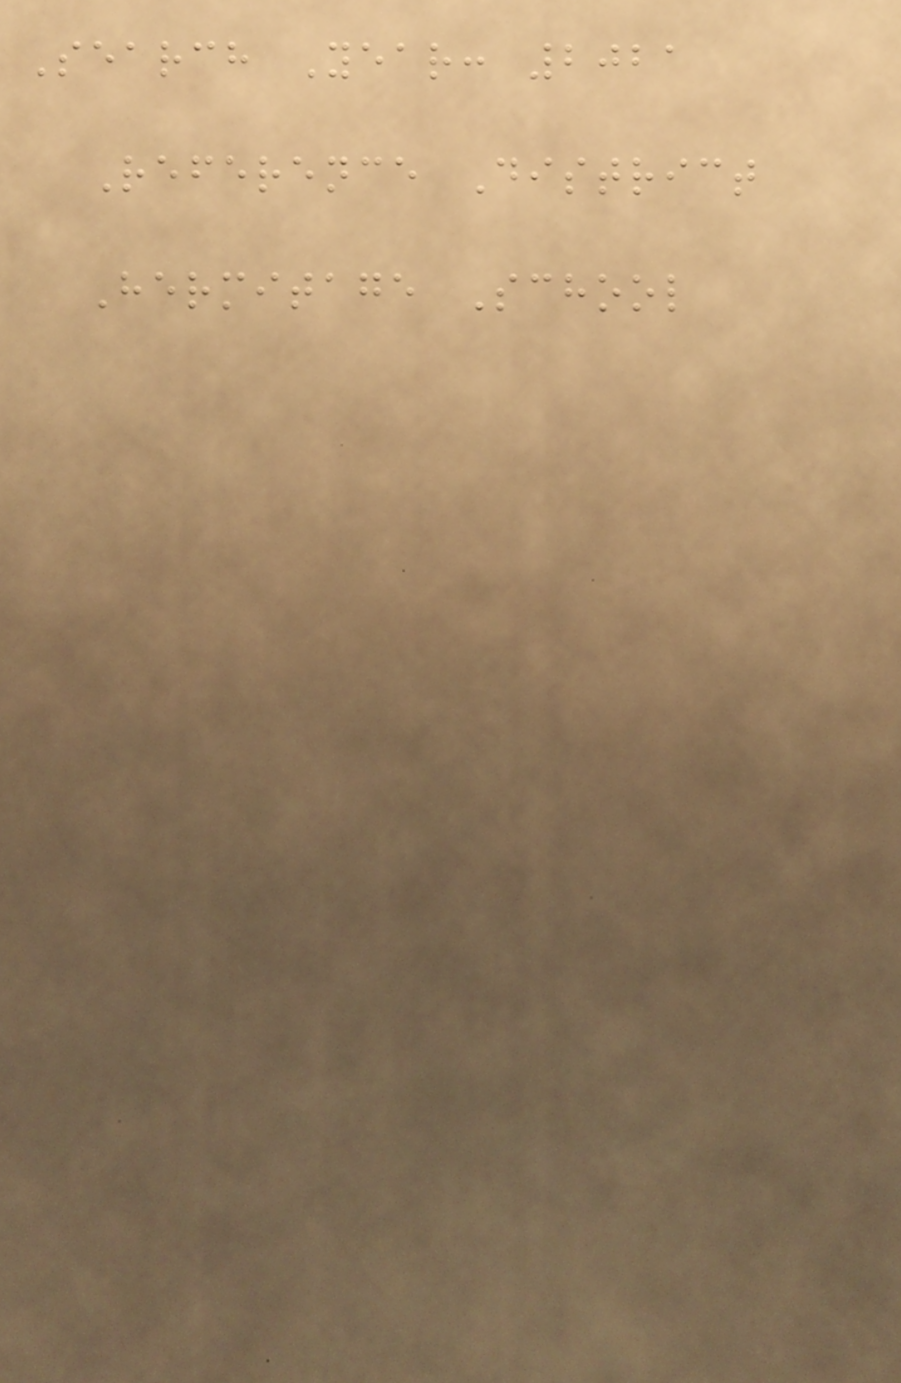Search Year: 2021
Reference District
Hermitage School
